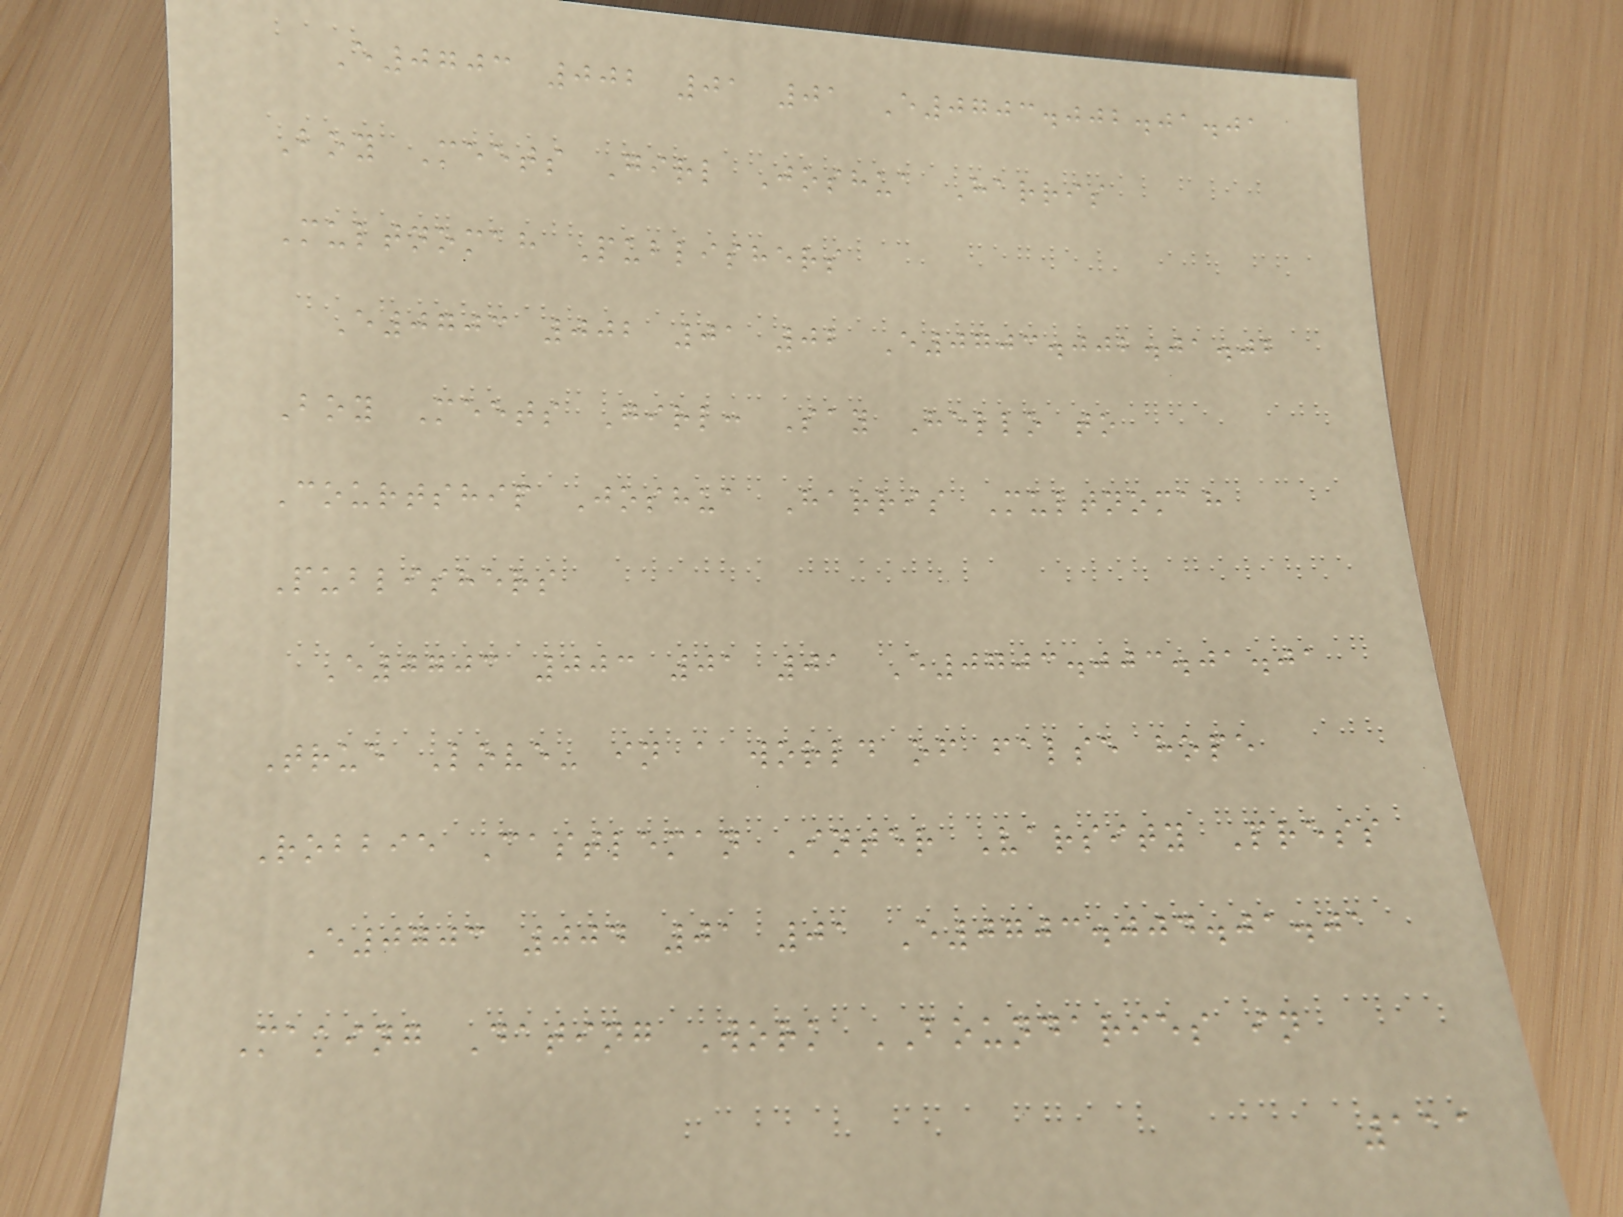E0703 002 01 01 E0703.002.01.01
Boy Meets Girl Joshua Harris
Multnomah Publishers
E0703 002 01 02 E0703.002.01.02
Boy Meets Girl: Say Hello to
Courtship Joshua Harris Multnomah
Publishers
E0703 003 01 01 E0703.003.01.01
True Love- in a world of false hope
Robbie Castleman Inter Varsity Press
E0703 004 01 01 E0703.004.01.01
Making Dating Work BOUNDARIES in
111
